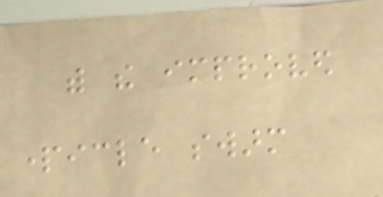with the improved
particle swarm
